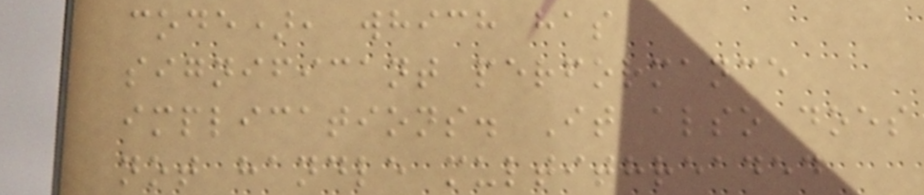code), which has
significant performance
implications. It also does
not handle multithreaded
